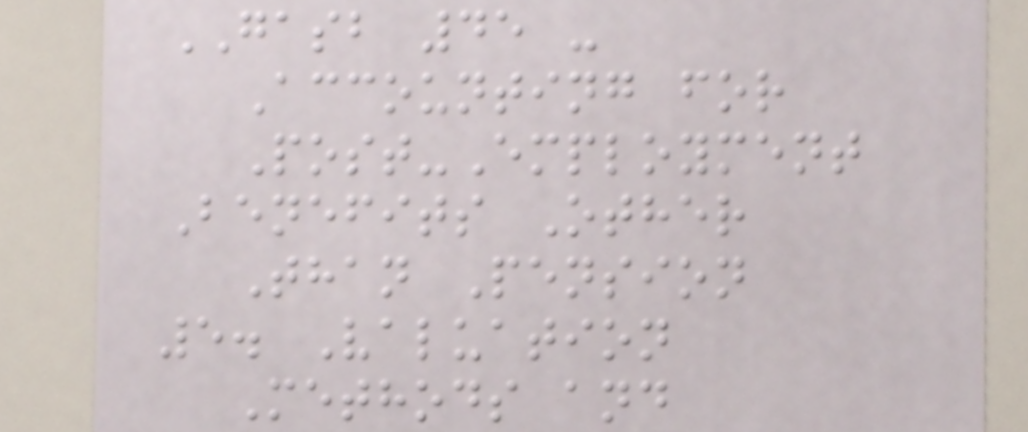GASB 45 -
Accounting for
Post-Employment
Benefits Other
Than Pension
5. Valuation
Methods and
